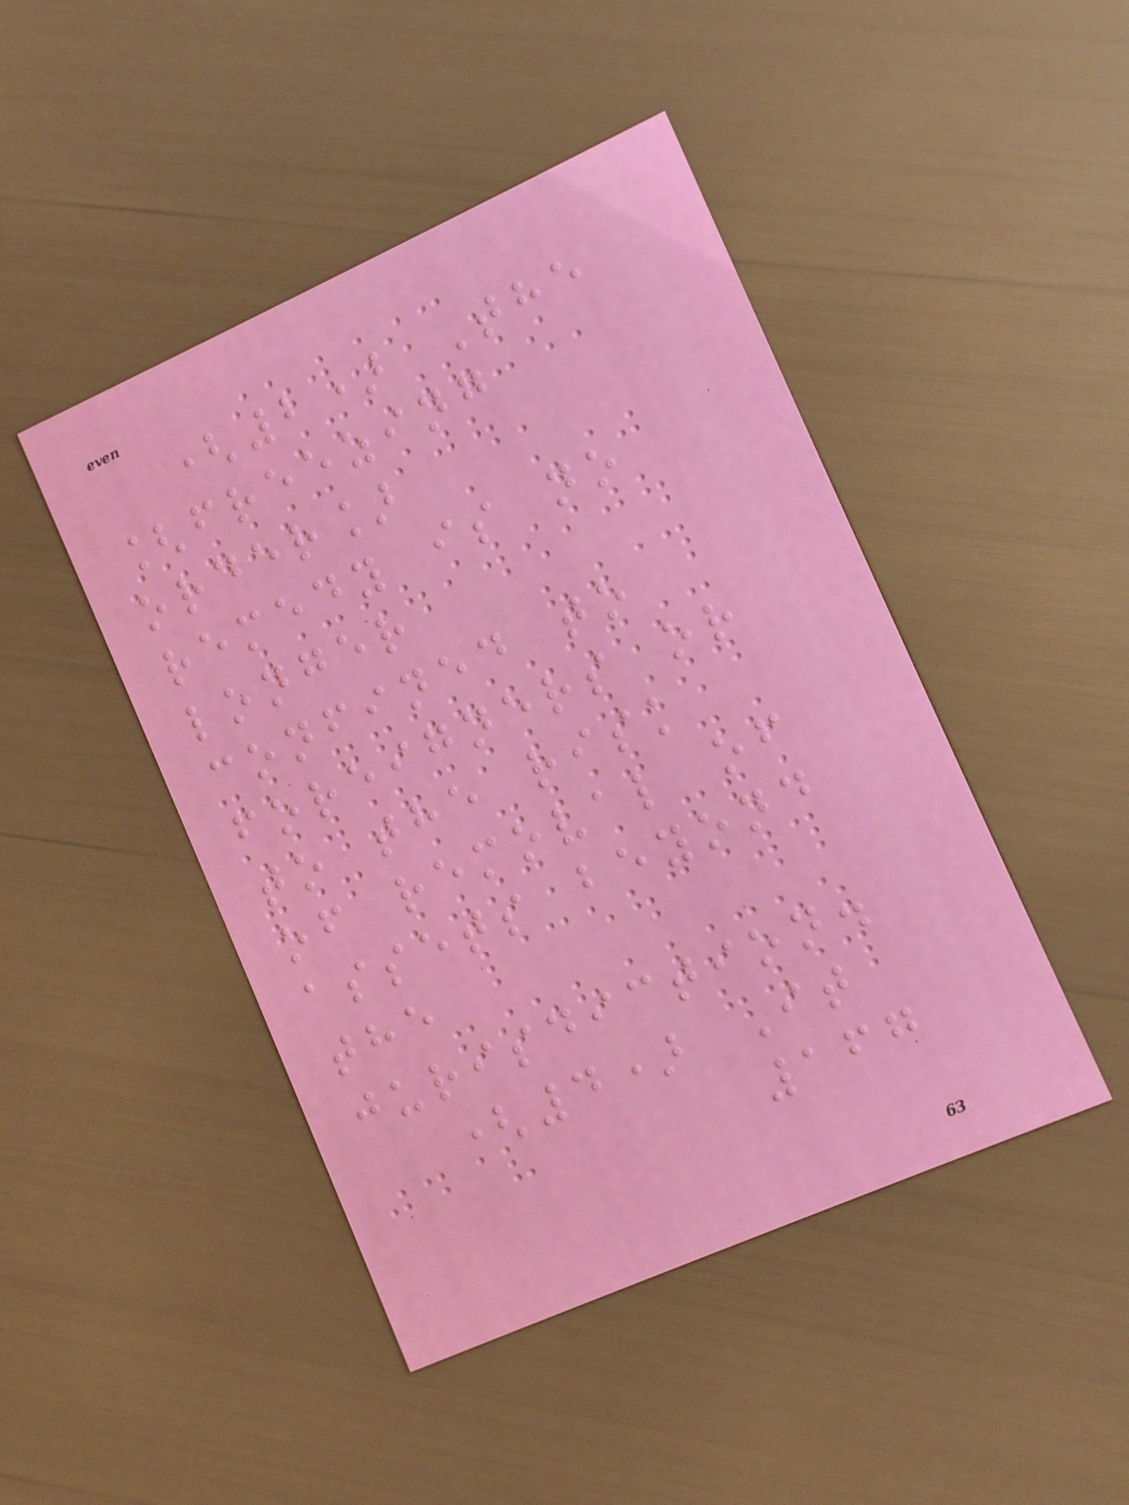(2) The
[freezing
order]
remedy is no
longer
confined to
foreigners or
to the risk
of removal of
assets beyond
the
jurisdiction.
(4) It
167
